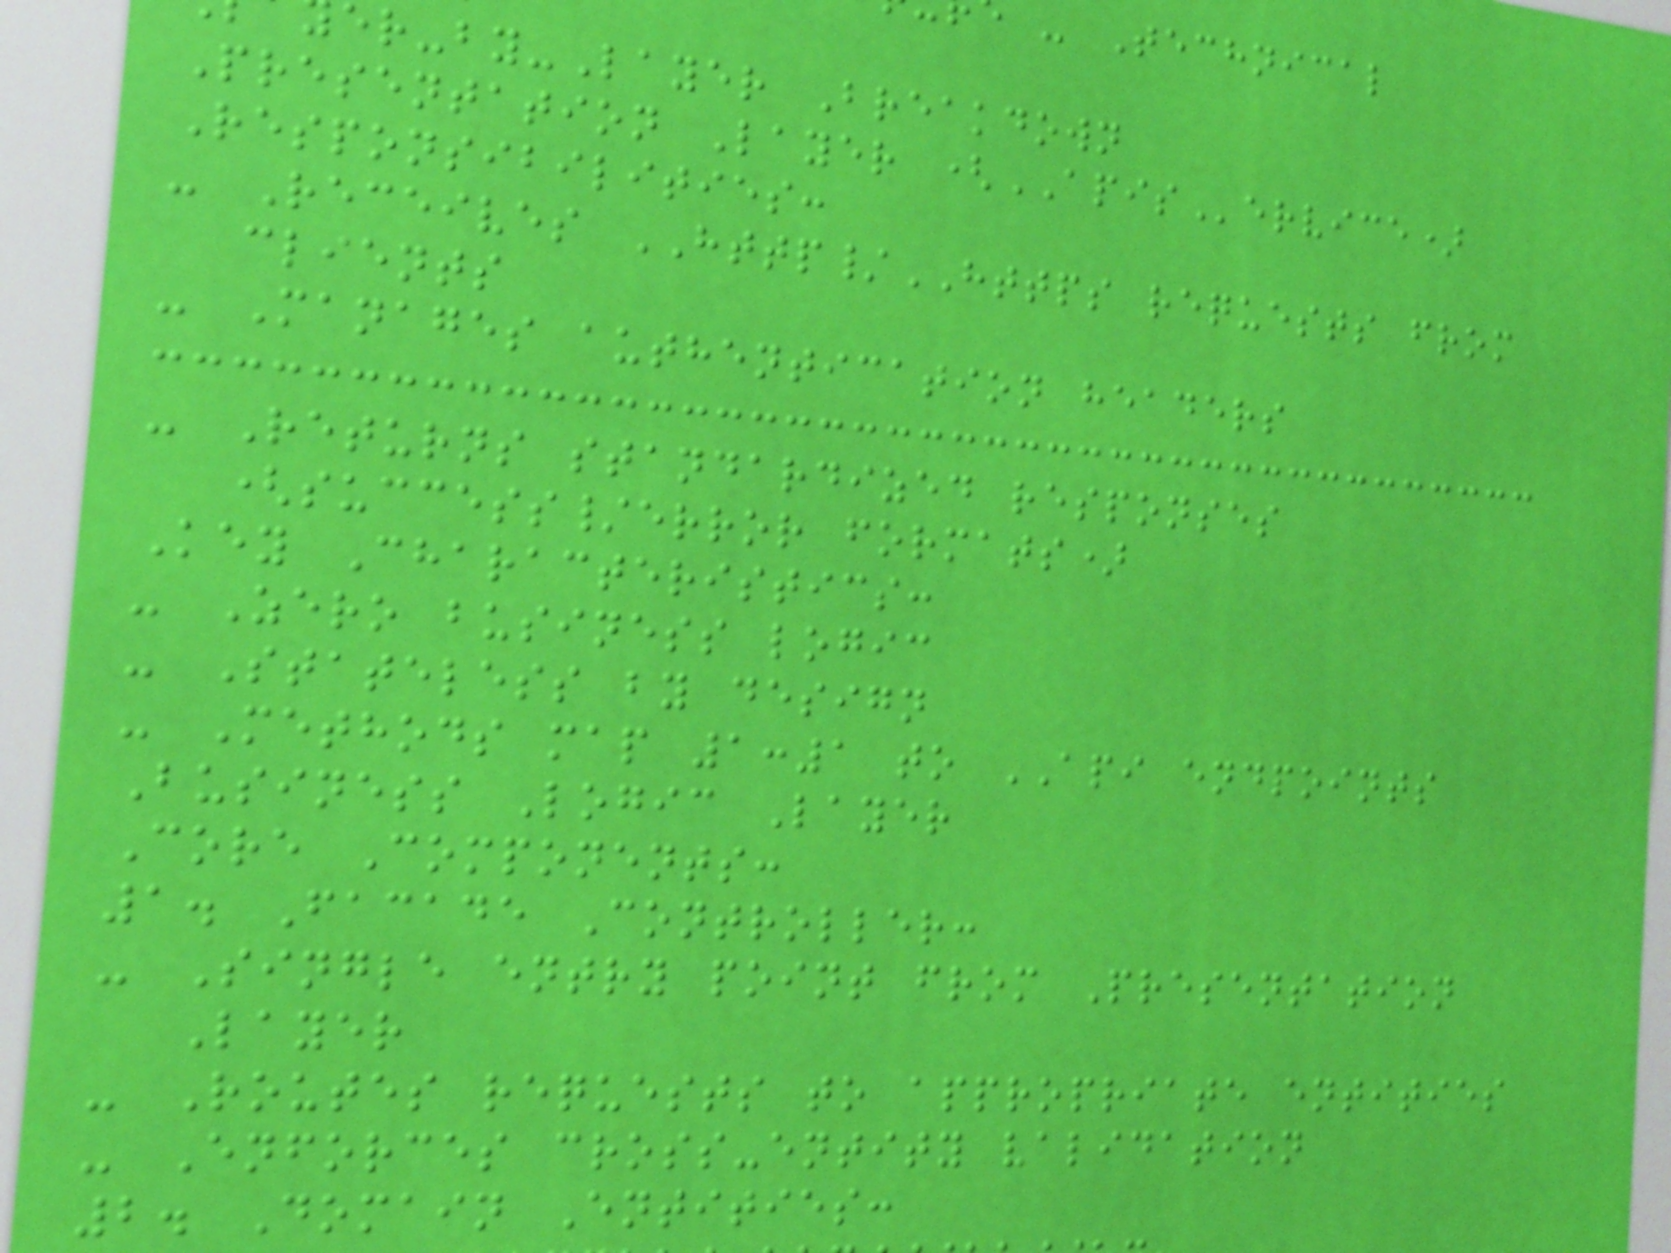- Technical
er-by-Layer Breakdown
Presentation Layer (APIService)
Responsibilities:
- Receives HTTP/HTTPS requests from
clients
- Manages authentication headers
- Returns standardized responses
(success/error formats)
Key Characteristics:
- Zero business logic
- Stateless by design
- Methods map 1:1 to API endpoints
Business Logic Layer
Core Components:
1. Facade Controller:
- Single entry point from Presentation
Layer
- Routes requests to appropriate entities
- Enforces cross-entity validation
2. Domain Entities:
